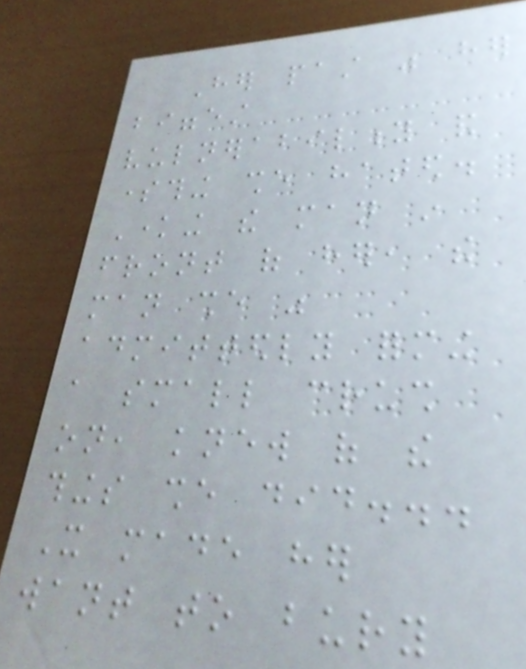Her past was her
biggest
vulnerability and
something she hated.
Knowing the man in
front of her, the
man she was
admittedly forming
a small crush
on, knew of the
things she did...
It made her
want to bury
